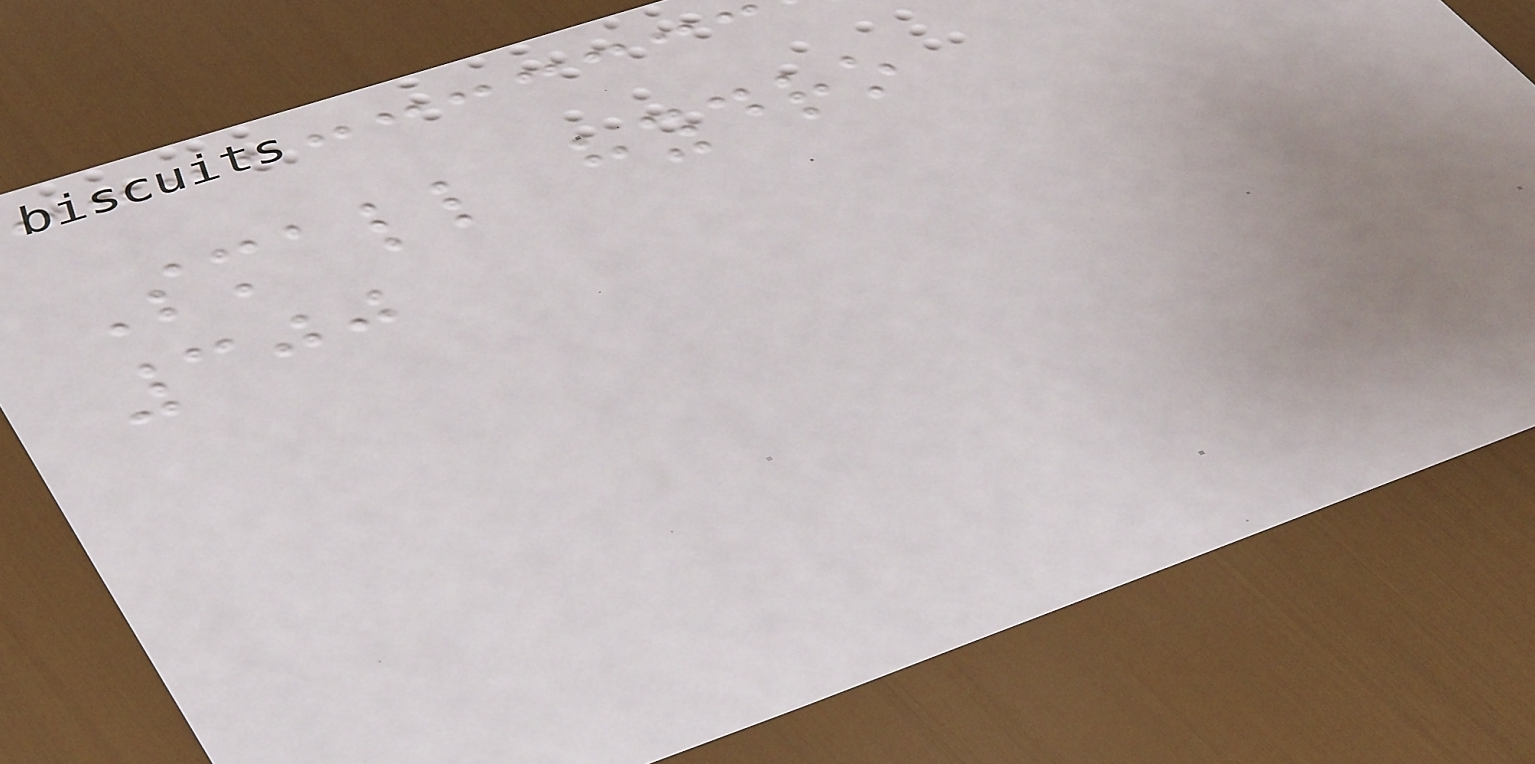Small hydro
300
